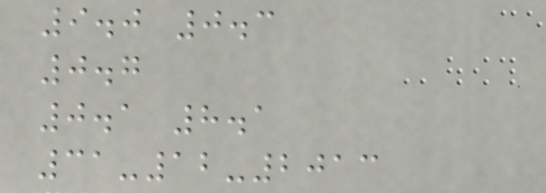9.0 0.3
0.7
0.1 8.1
31-12-2013
